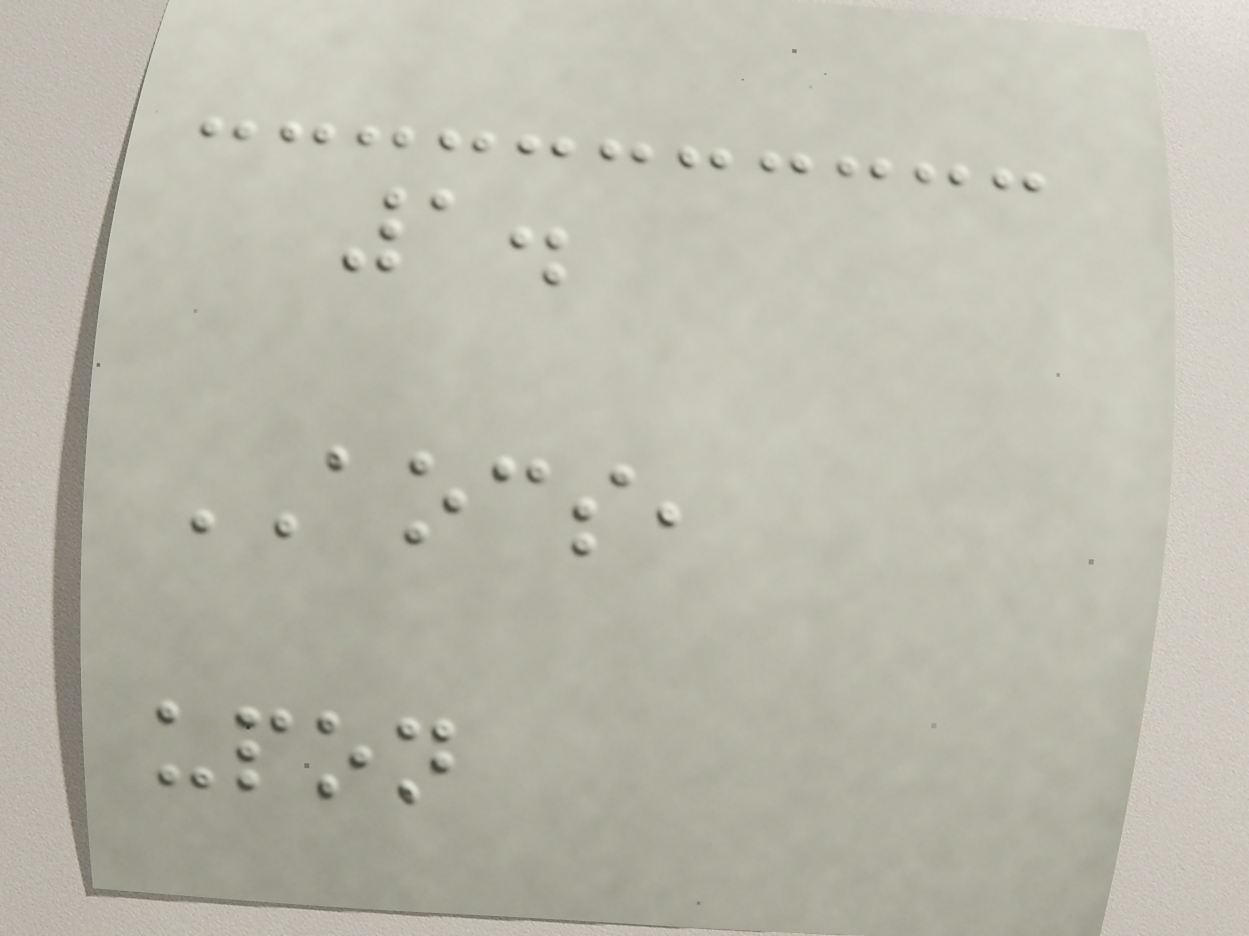1.
AOCS,
upon
